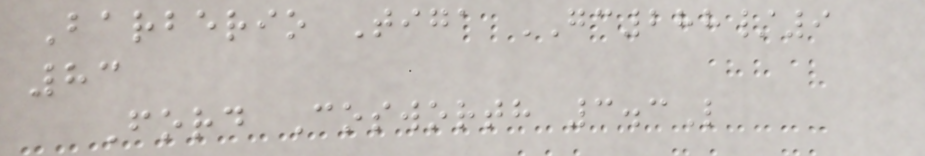Barberio Tiga GC288/9
83
Ford Cosworth 3.3L
